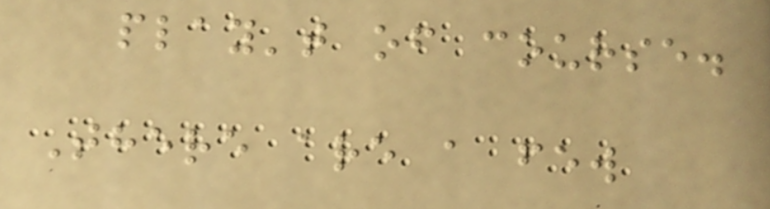play't of course.
There are a few
